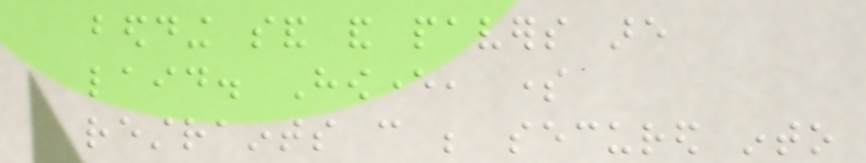bedding sand and pavers are
laid. However, some
restraints can be secured into
